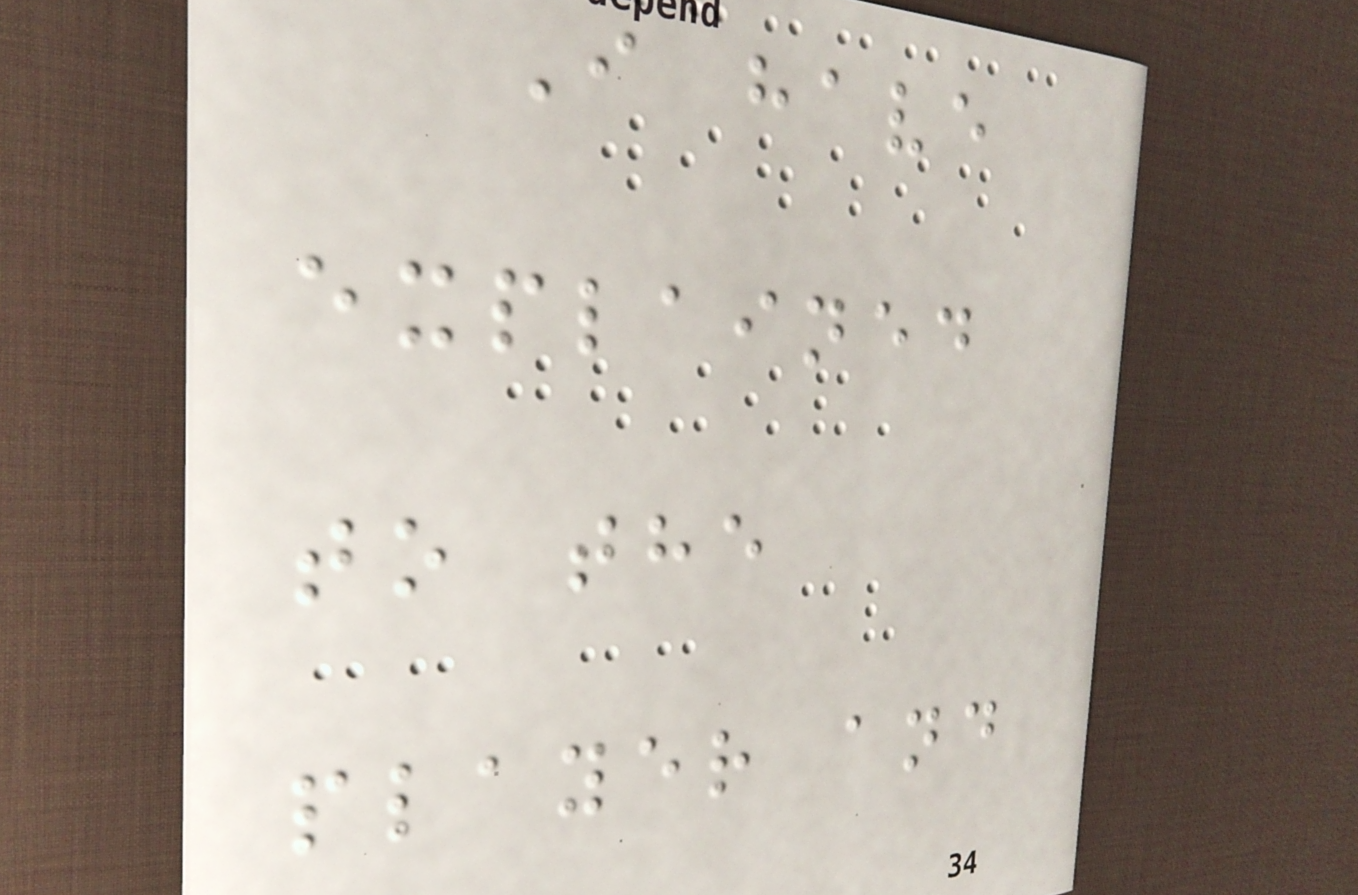I have
explained
to the
player and
